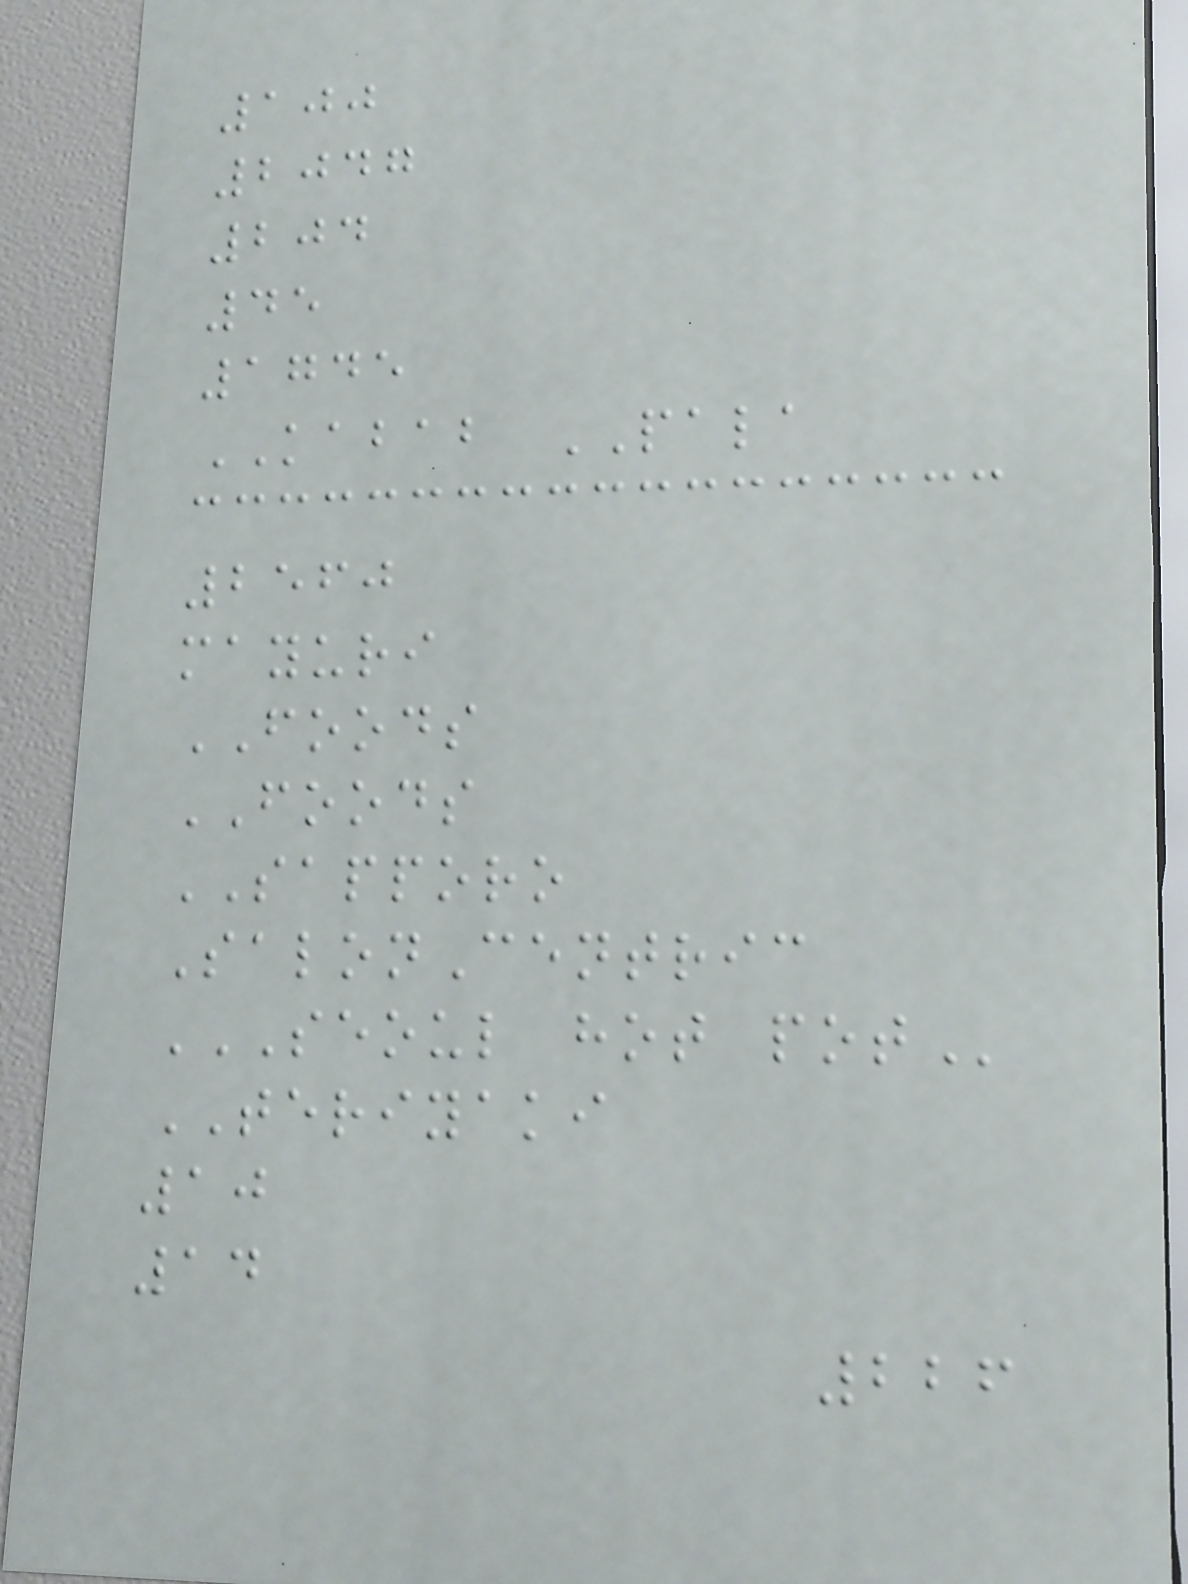100
2047
204
45
1745
KABAB PALA
2560
mayuri
FOODS
FOODS
SAPPORO
SalonCentric
SEOUL HOT POT
TERIYAKI
10
14
226
